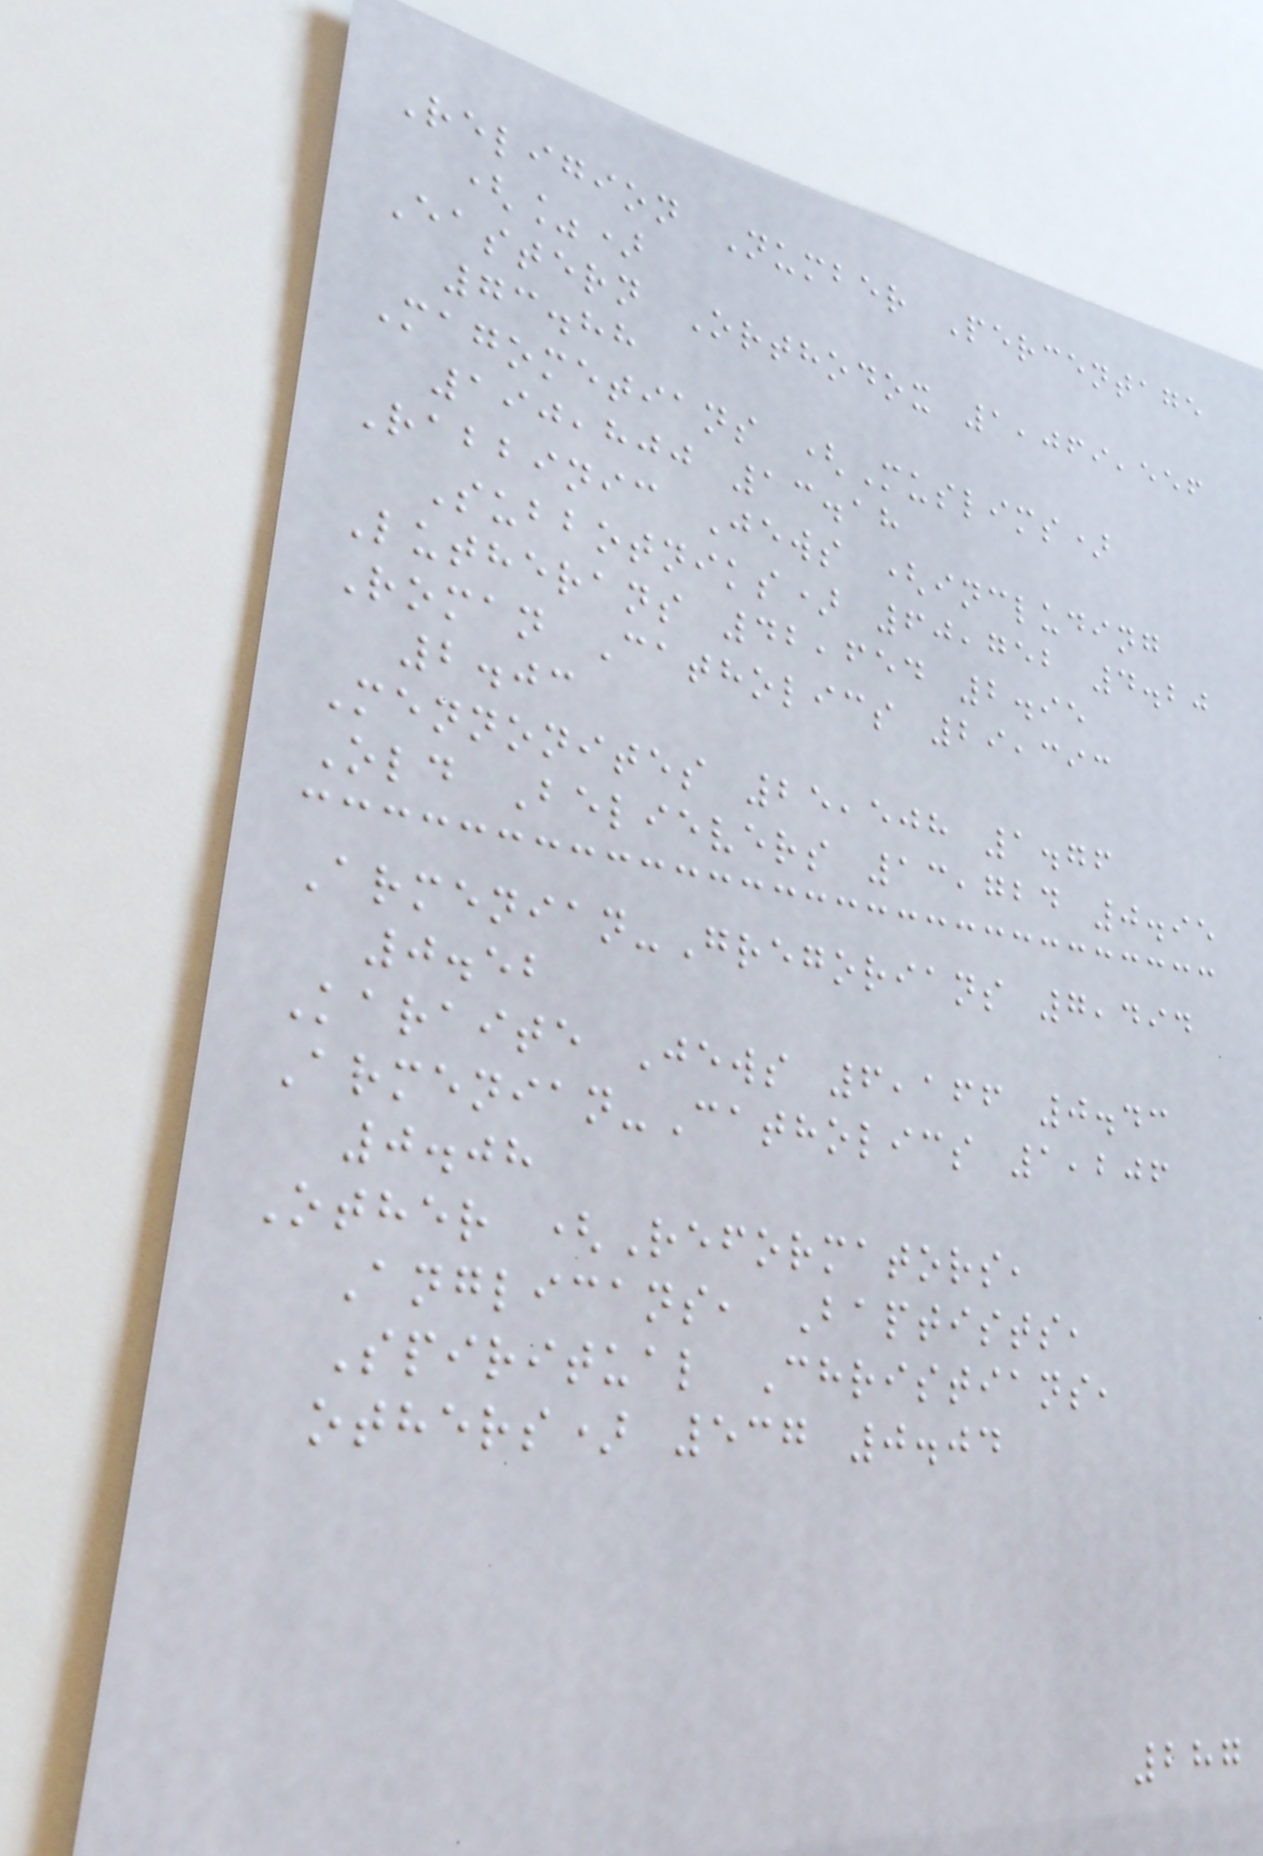Religion Number Percentage
(%)
Eastern Orthodox 1,069,556
73.88
Magometians (Muslims)
190,800 13.18
Rabbinic Jews (including
Subbotniks) 60,752 4.20
Lutherans 42,654 2.95
Roman Catholics 29,393
2.03
Mennonites 25,508 1.76
Old Believers 13,724 0.95
Armenian-Gregorians 7,494
0.52
Karaite Jews 6,166 0.43
Armenian-Catholics 1,206
0.08
Other (Reformators,
Anglicans, Baptists,
Spiritual Christians,
others) 537 0.04
287
